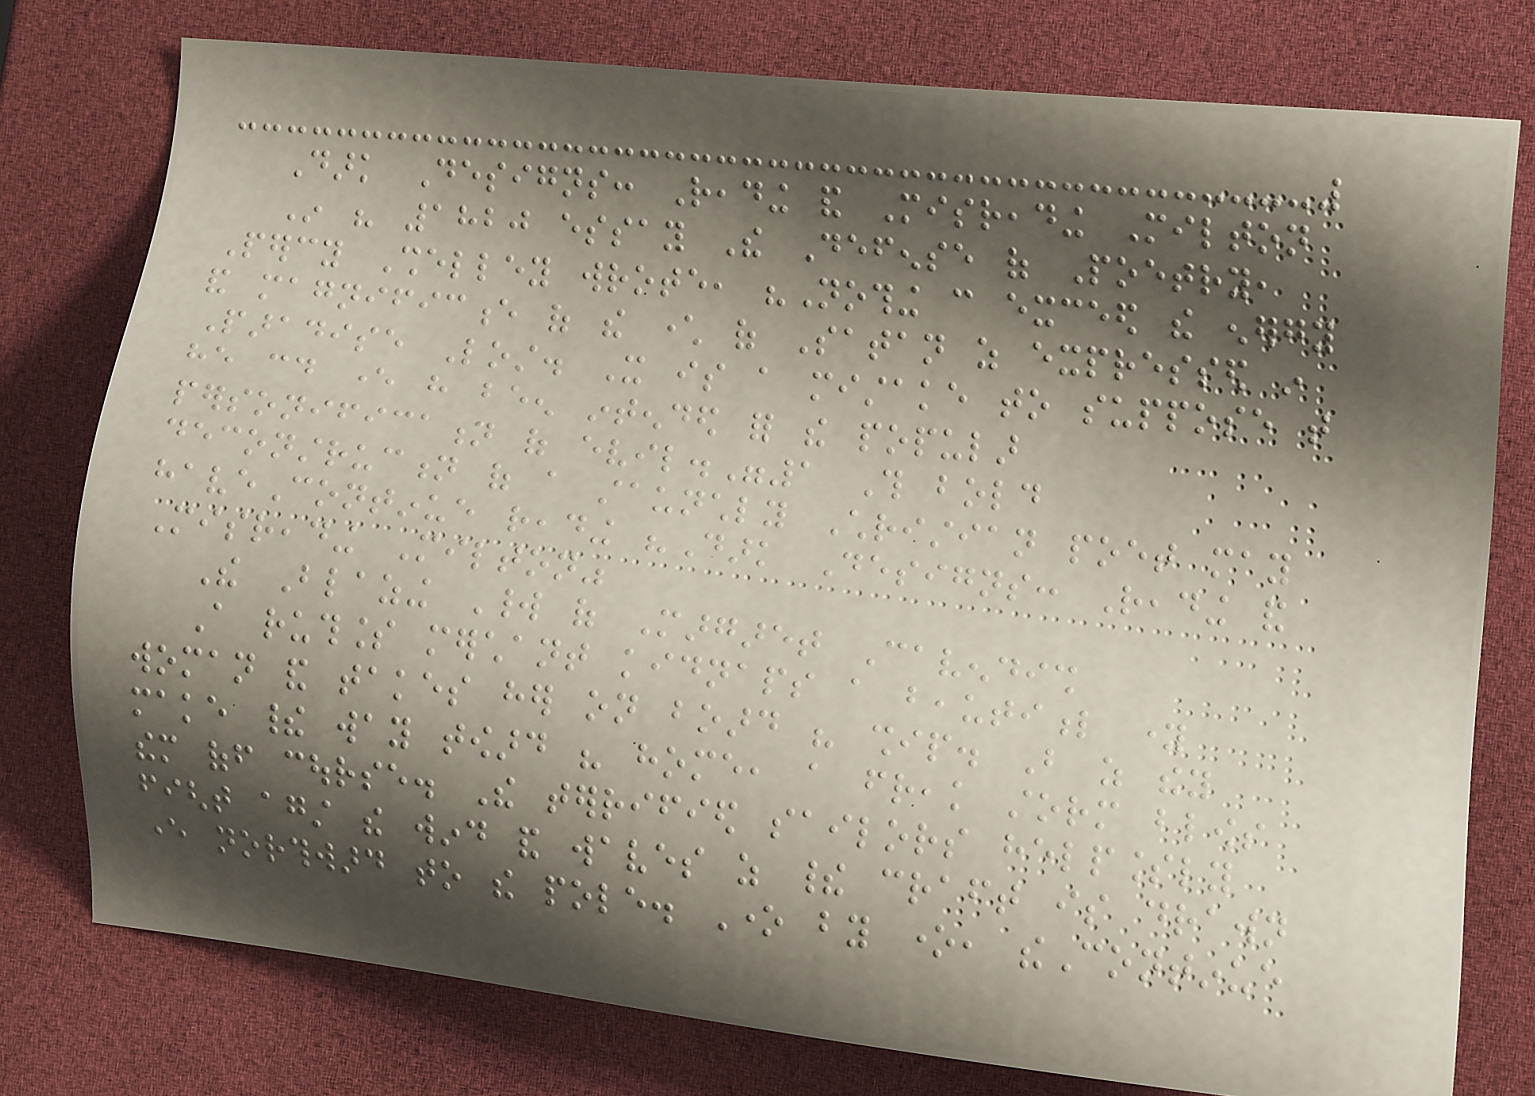Dark Designs: Reading and Misreading Milton
In his 1820 essay The Defense of Poetry,
Percy Shelley wrote, "Nothing can exceed the energy
and magnificence of the character of Satan as expressed in
Paradise Lost. It is a mistake to suppose that
he could ever have been intended for the popular
personification of evil."1 This bold
deconstruction of a staunchly Christian poet may
haveContinue reading "Dark Designs: Reading and
Misreading Milton"
The Blazing World of Margaret Cavendish
A ruthless merchant kidnaps a beautiful young
woman and takes her on board his ship. But as they
make their way toward his home, a freak storm blows
them off course. The terrified sailors helplessly
fight against the wind and waves as their craft is drawn
ever northward to the pole. One by one, theContinue
